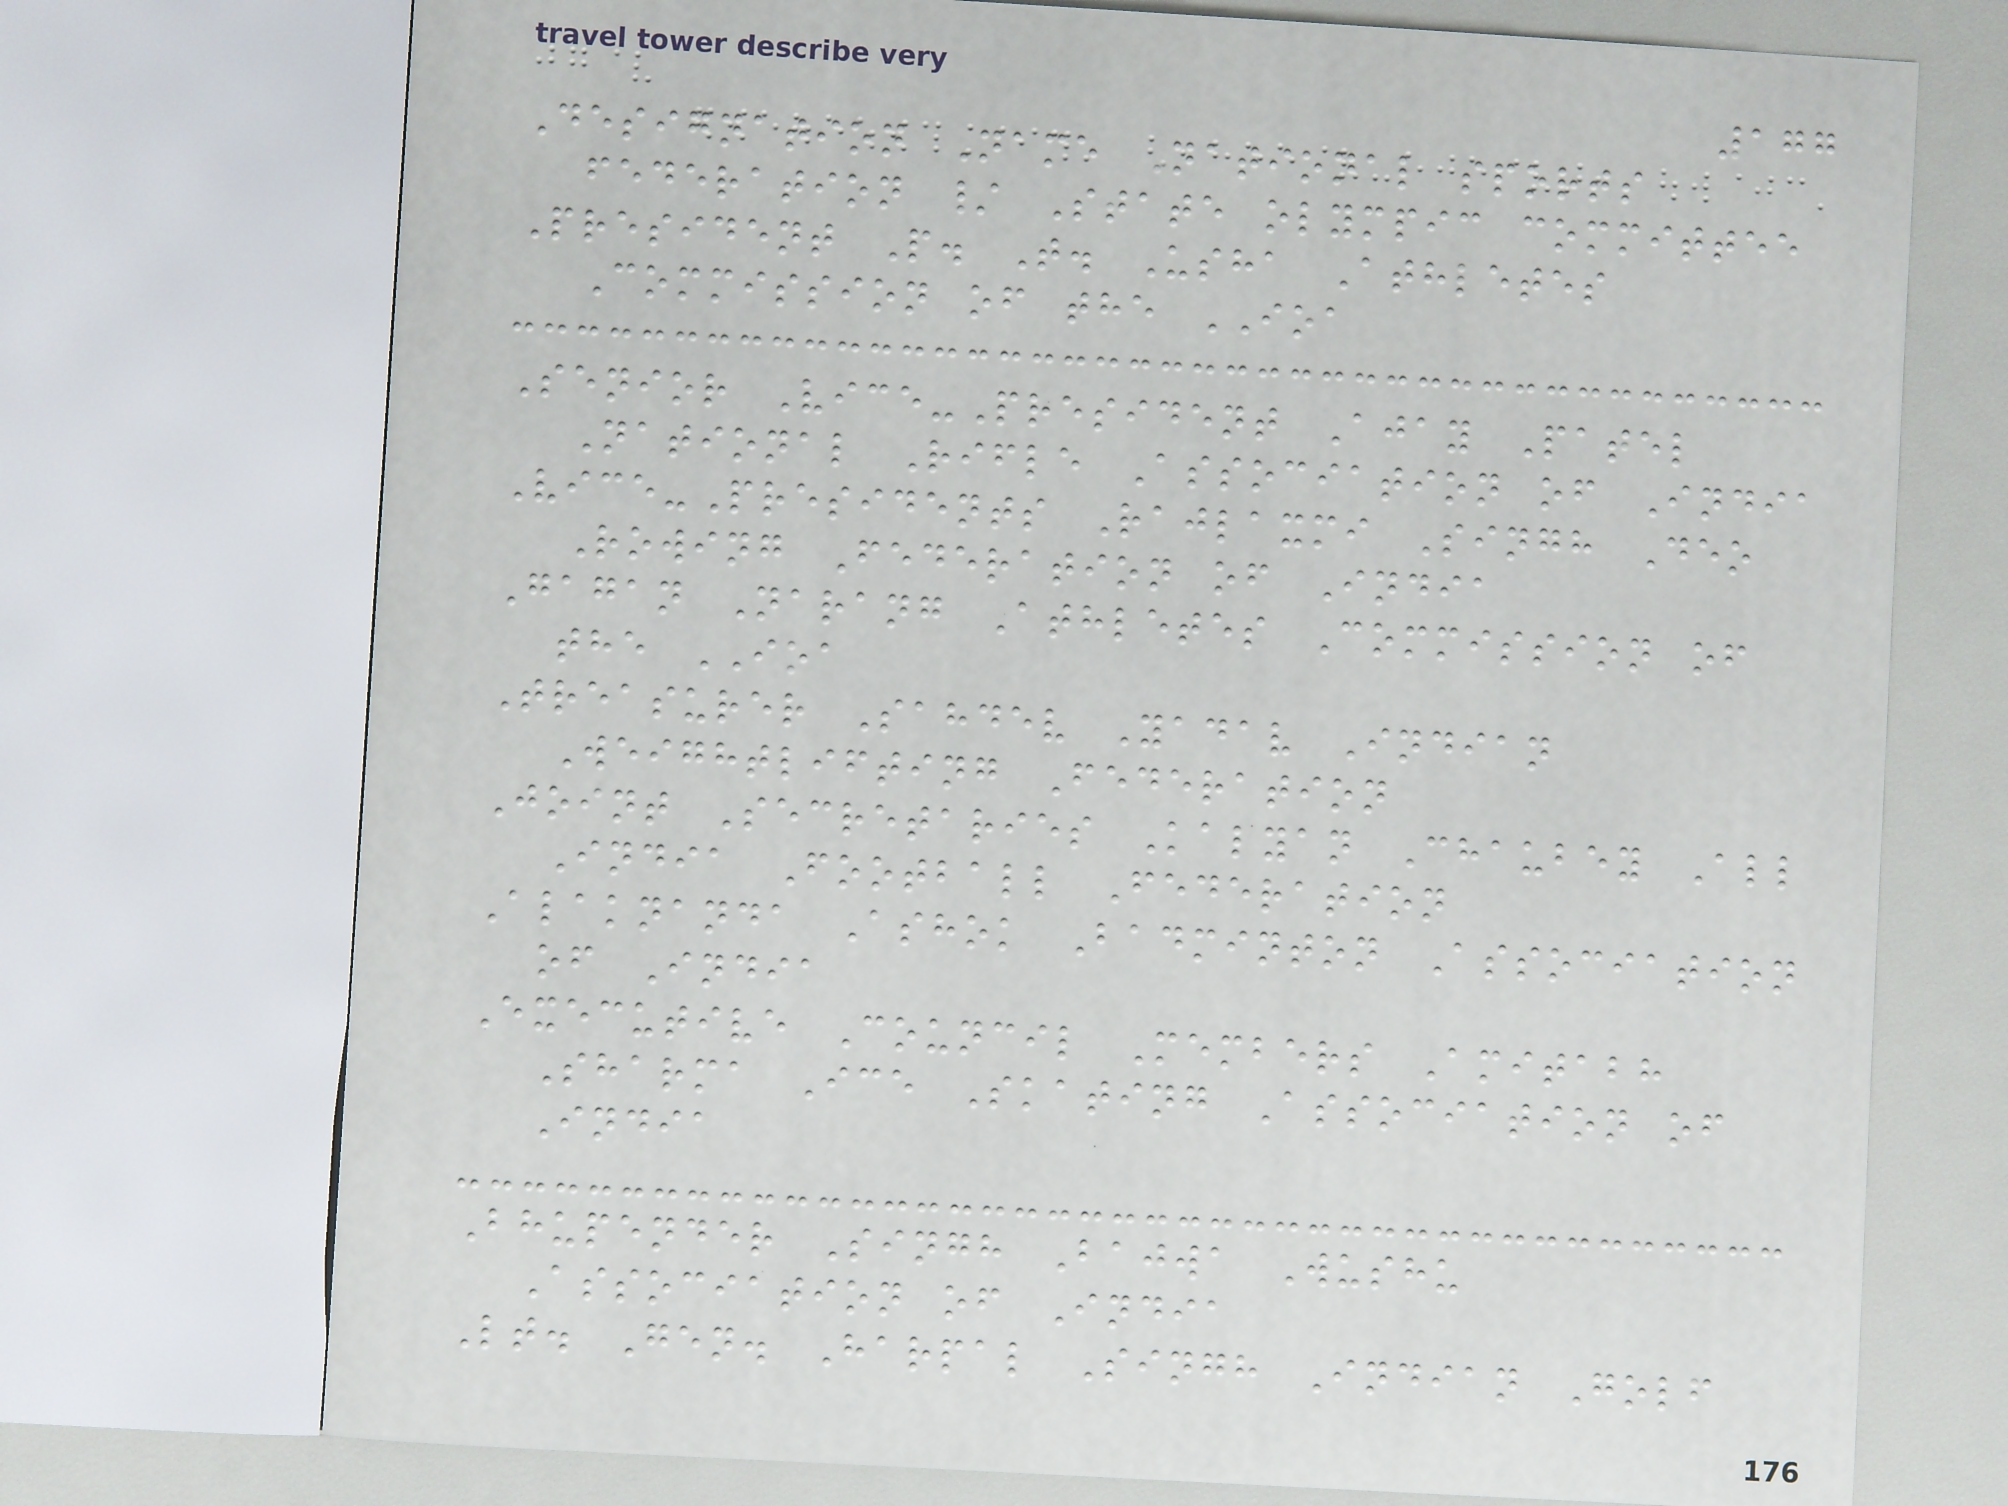177
Designation Name National sports
federation / State olympic committee
President P. T. Usha Athletes
Commission of the IOA
Senior Vice-President Ajay Patel
National Rifle Association of India
Vice-Presidents Rajlaxmi Singh Deo
Rowing Federation of India
Gagan Narang Athletes Commission of
the IOA
Treasurer Sahdev Yadav Indian
Weightlifting Federation
Joint Secretaries Kalyan Chaubey All
India Football Federation
Alaknanda Ashok Badminton Association
of India
Executive Council Members Amitabh
Sharma Ice Skating Association of
India
Bhupender Singh Bajwa Wushu
Association of India
Lt. Gen. Harpal Singh Indian Golf
